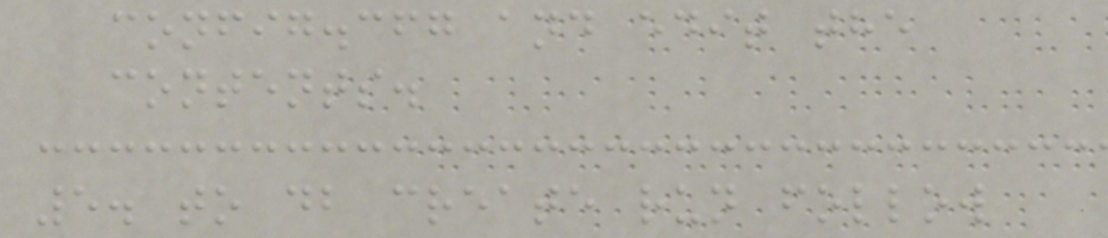config.cfg and edit the
contents.
5. to db create run follow
